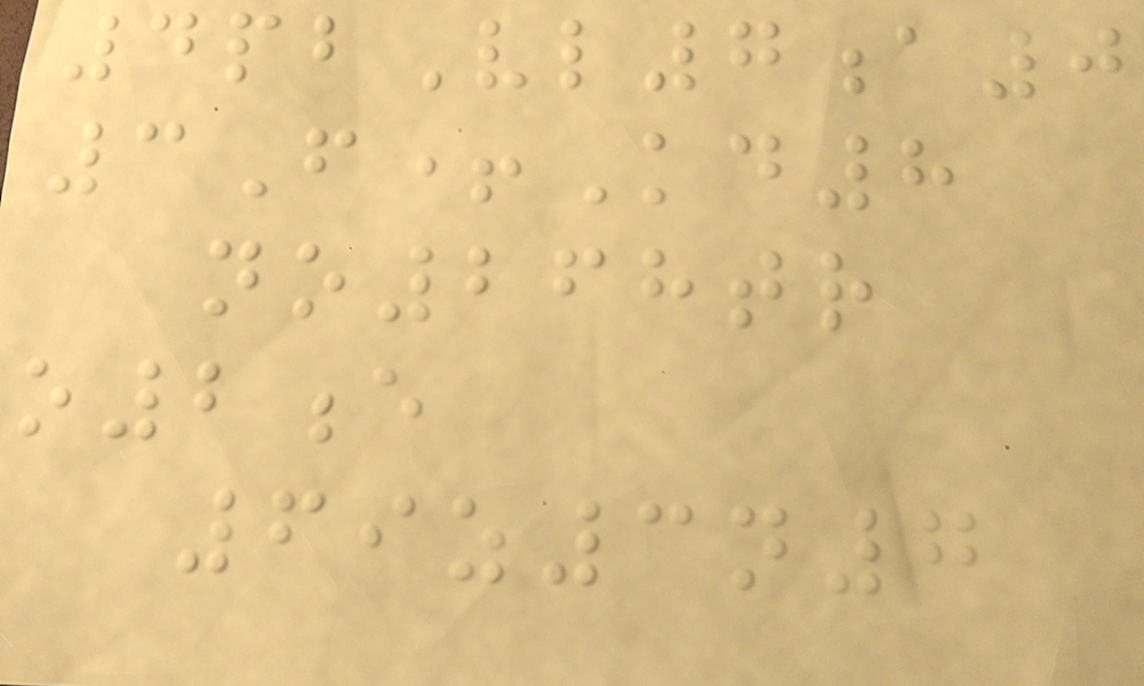4pbVl7a0
3F+Kd8
no268tr
o2e
69z3n7
